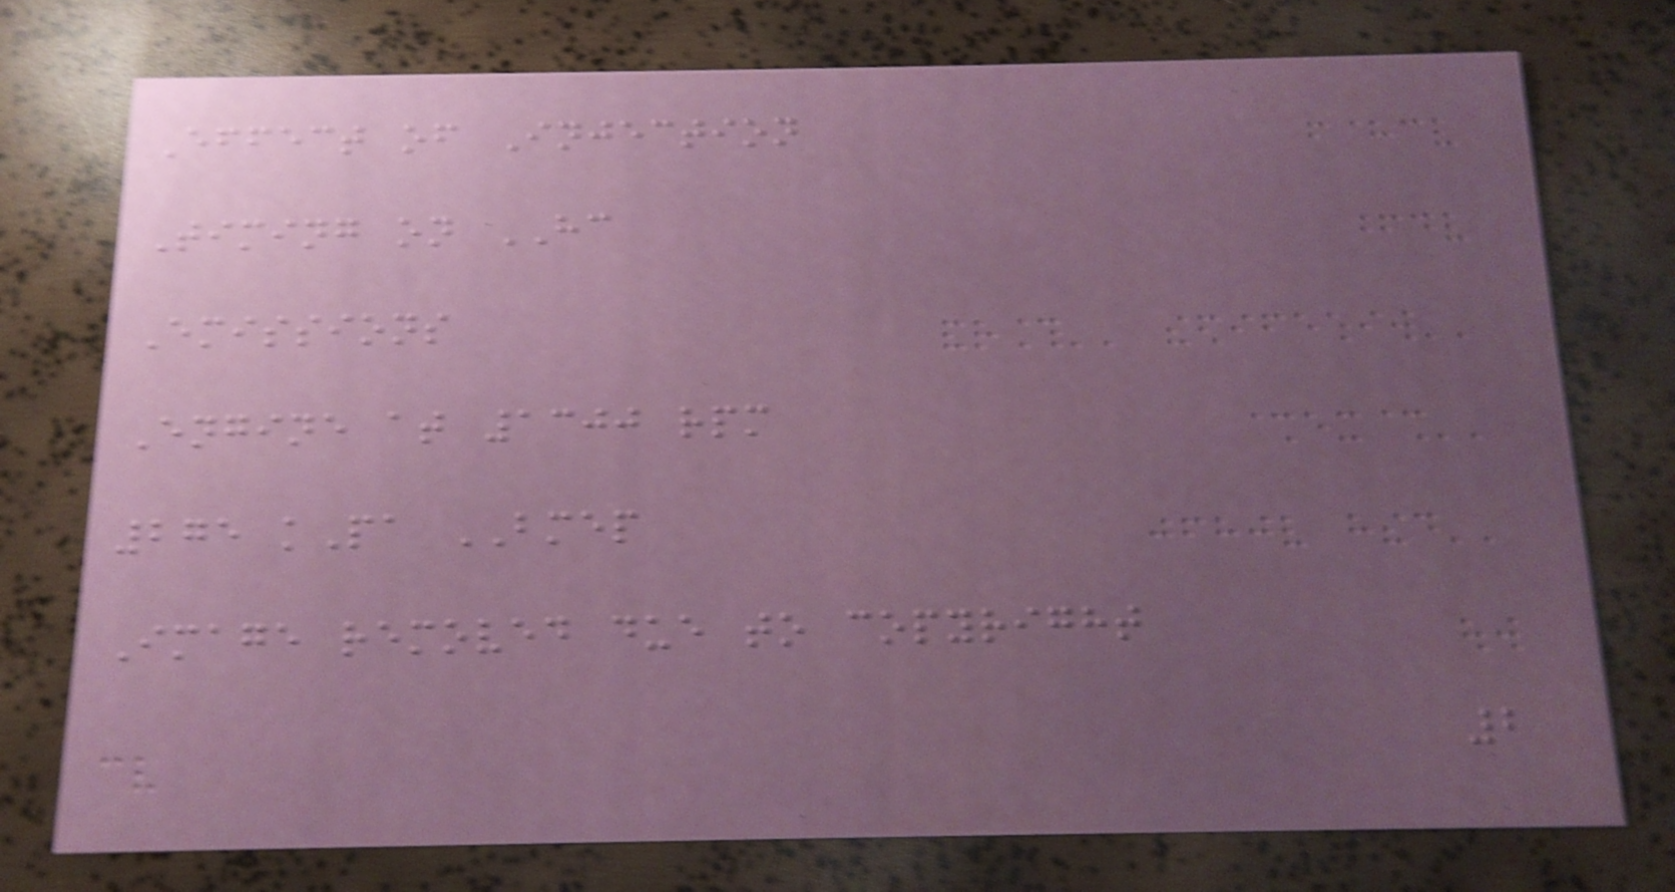Effect of Injection
Timing on HC
Emissions
Engine at 1300 rpm
275 kPa BMEP
Image removed due to copyright
2
